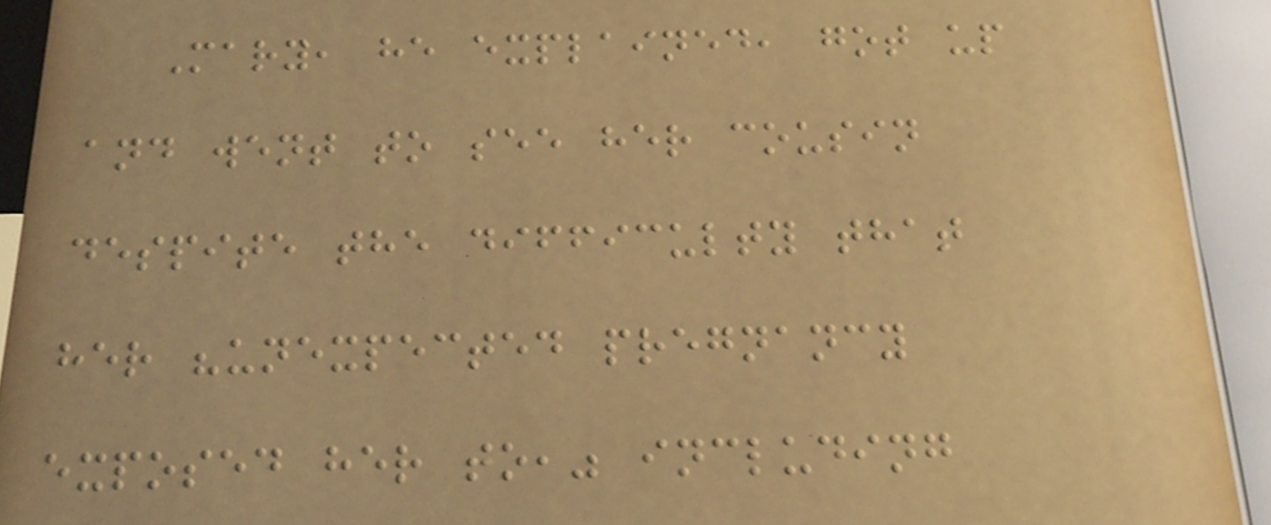Mary, he explained, got up
and went to see her cousin
despite the difficulty that
her "unexpected pregnancy
exposed her to," including
